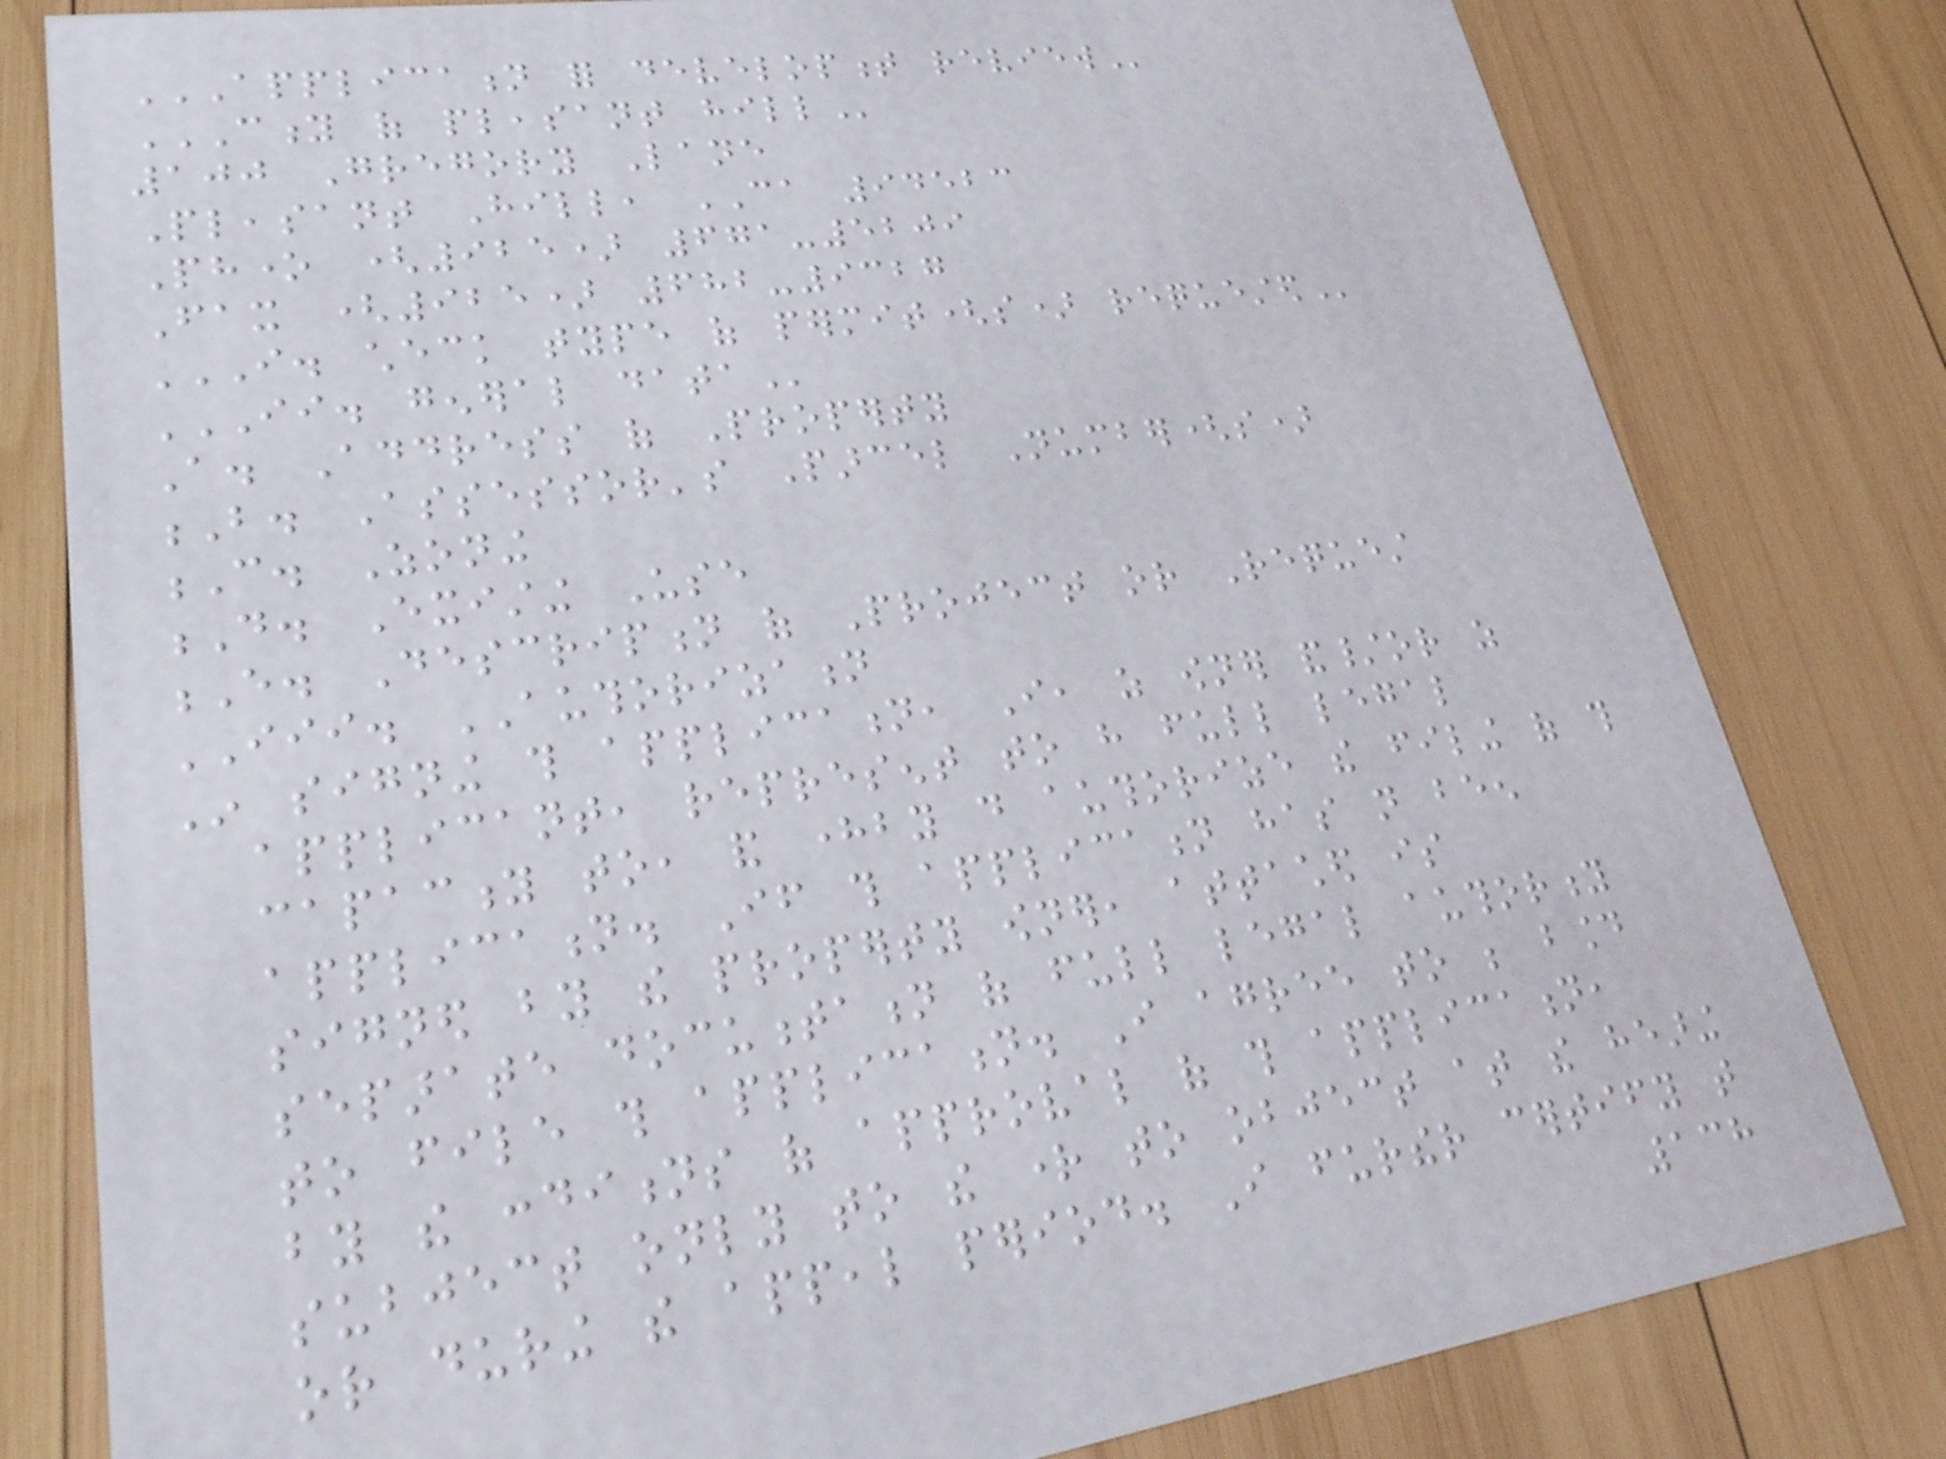APPLICATION FOR DEVELOPMENT REVIEW
CITY OF PLEASANT HILL
100 Gregory Lane
Pleasant Hill, CA 94523
Phone (925) 671-5209
Fax (925) 682-9327
I. CHECK TYPE OF PERMIT(S) REQUESTED
II. GENERAL DATA
A. Address of Property
B. Assessor's Parcel Number(s)
C. Zoning
D. Existing Use
E. Description of Project or Request
III. AUTHORIZATION
In signing this application, I, as owner and/or as
applicant, represent to have full legal
capacity to, and hereby do authorize the filing of this
application. If this application has not been
signed by the property owner, attached is
separate documentation of full legal authority
to file this application. I agree to be bound
by the conditions of approval of this application,
subject only to the right to object at the hearing
or during the appeal period. I further certify that
138
